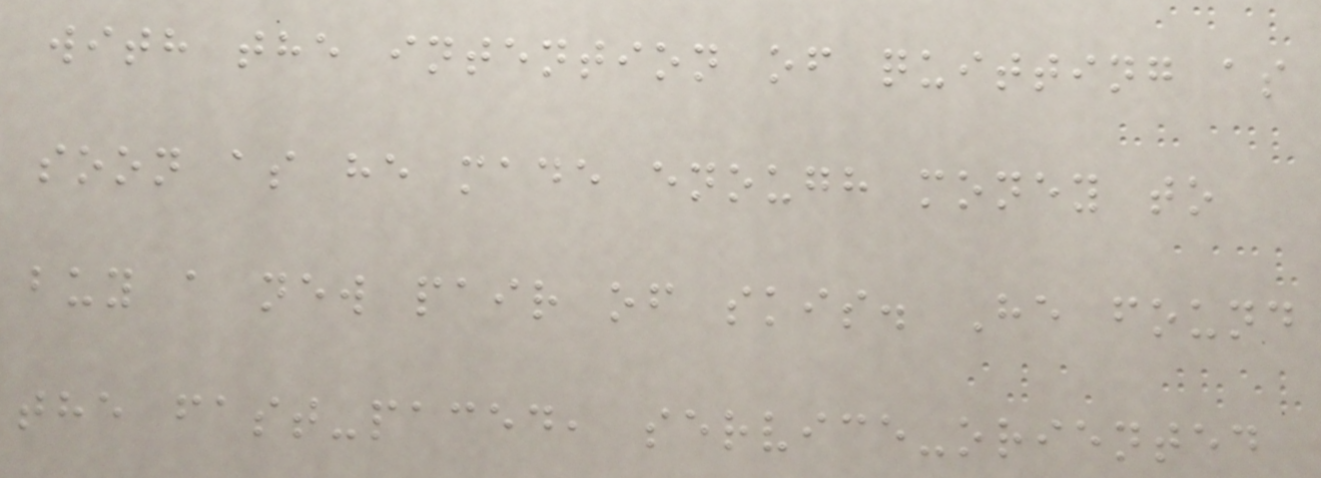with the intention of quitting as
soon as he made enough money to
buy a new pair of skis. He found
the fast-paced, service-oriented
